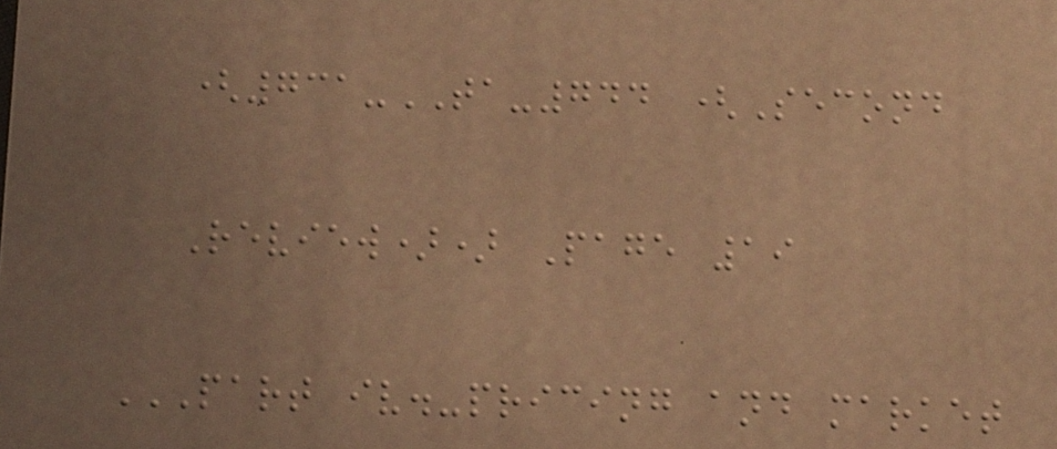(731-TA-744 (Second
Review)) Page 19
PART IV.-PRICING AND MARKET
